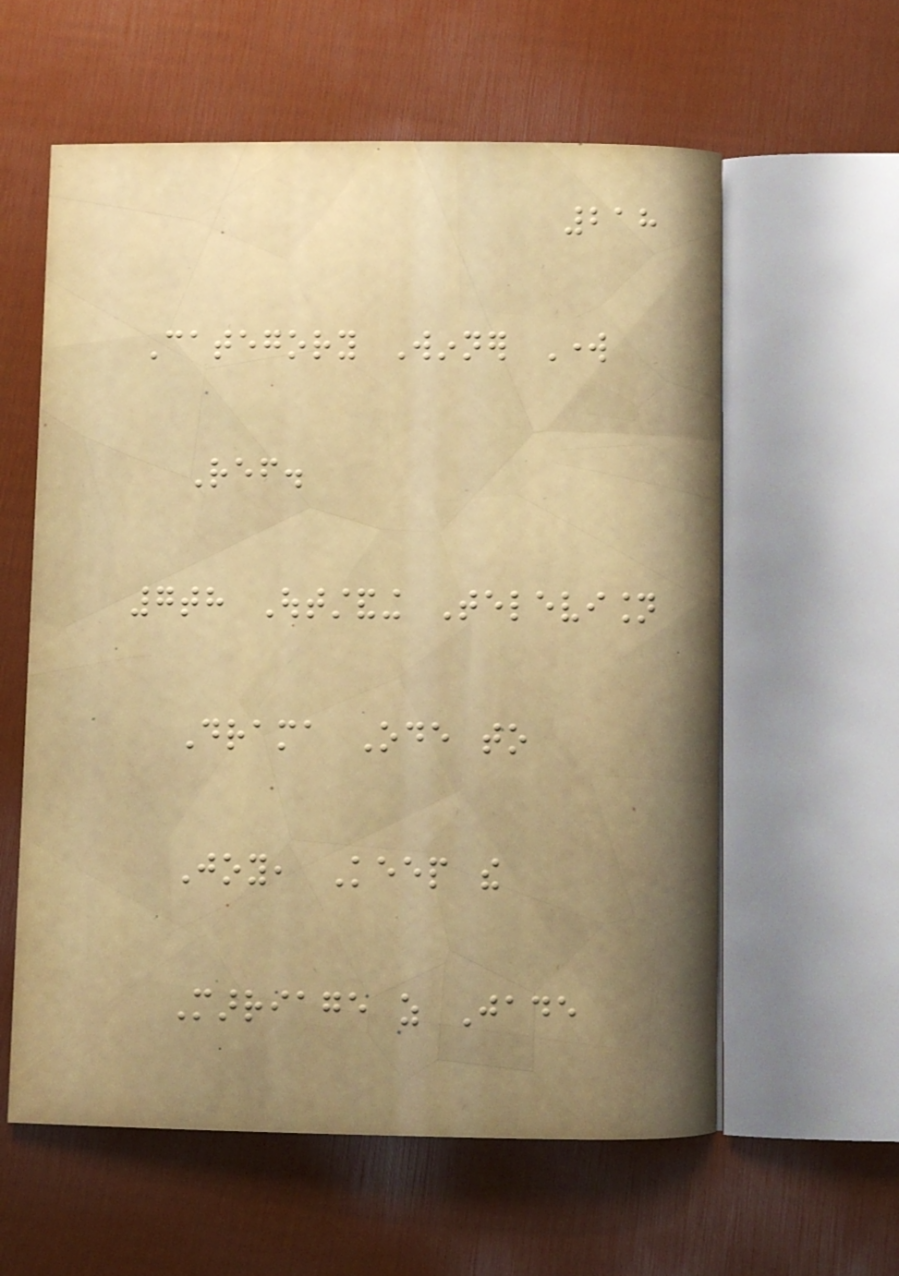218
Category Winner Work
Ref.
7th Outstanding Television
Drama Ode to
Joy, Keep the
Marriage as Jade
